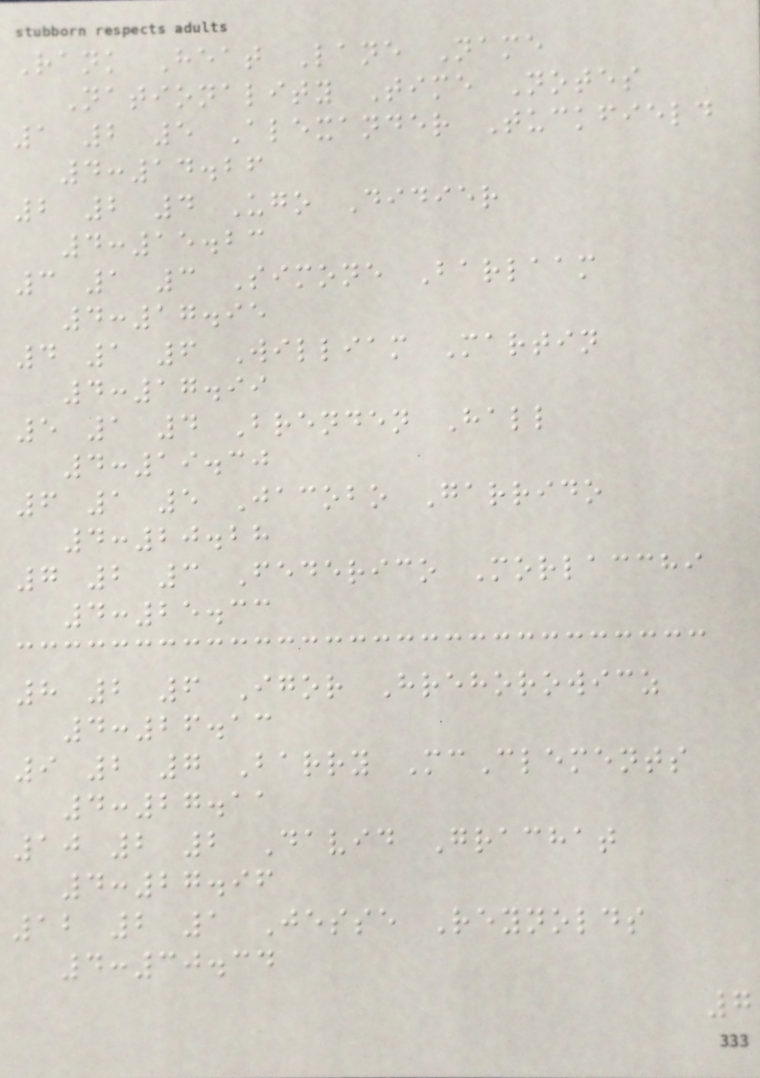Rank Heat Lane Name
Nationality Time Notes
1 2 5 Alexander Tuckfield
4:14.26
2 2 4 Ugo Didier
4:15.23
3 1 3 Simone Barlaam
4:17.95
4 1 6 William Martin
4:17.99
5 1 4 Brenden Hall
4:19.30
6 1 5 Jacobo Garrido
4:20.28
7 2 3 Federico Morlacchi
4:25.33
8 2 6 Igor Hrehorowicz
4:26.13
9 2 7 Barry McClements
4:27.11
10 2 2 David Grachat
4:27.96
12 2 1 Jesse Reynolds
4:30.34
7
